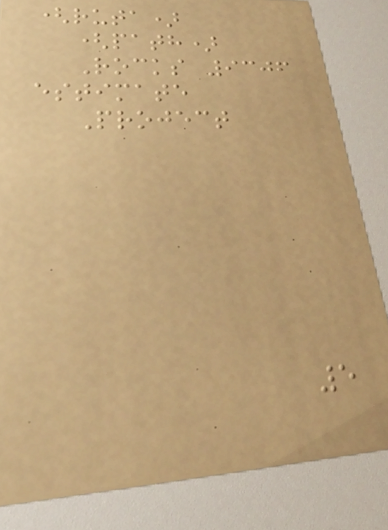(ruta)
(path)
Rocks 9306
estimate
Project
5
